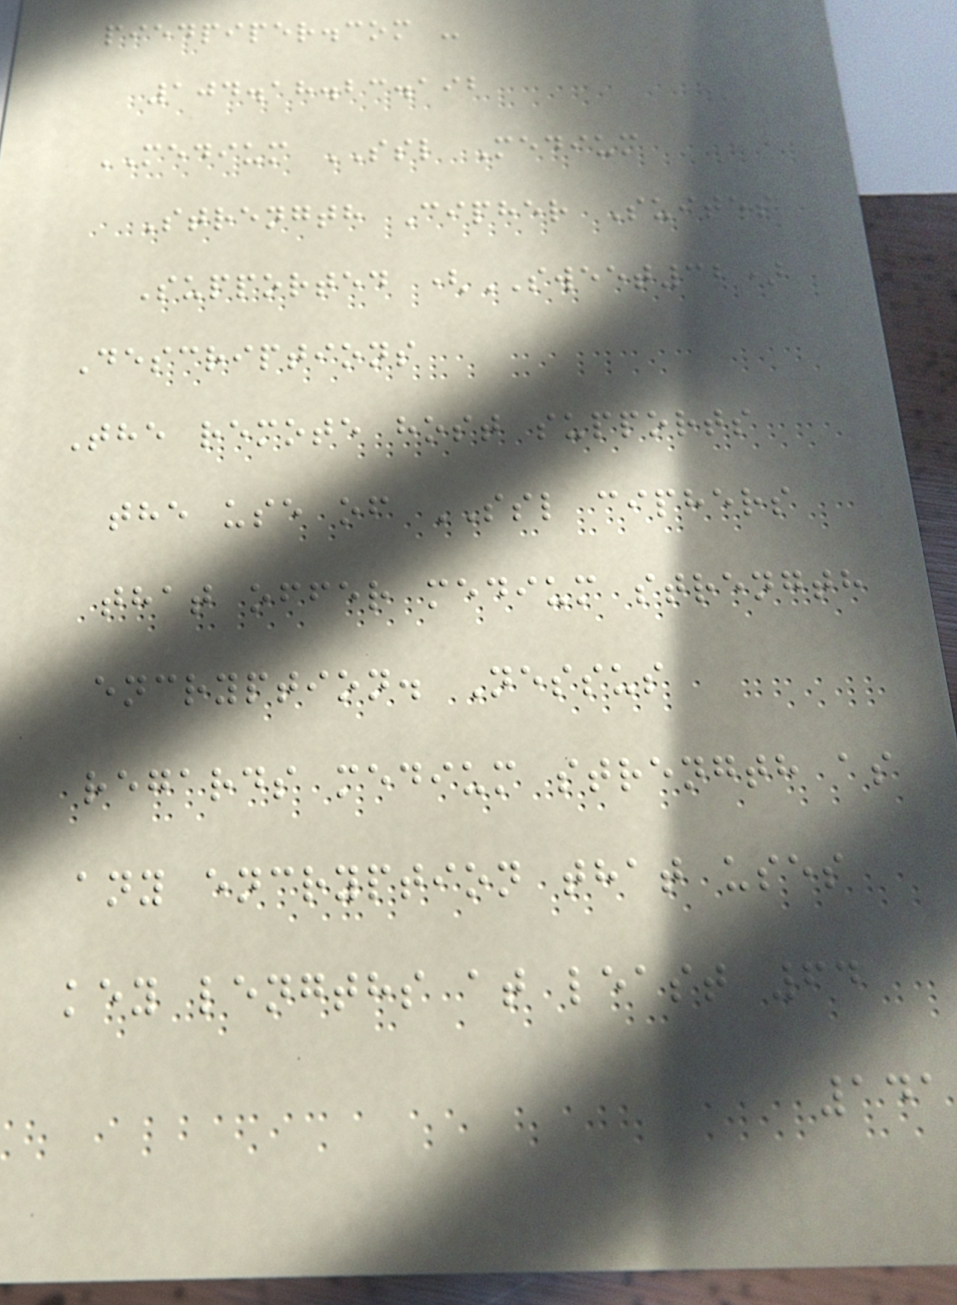piedpiper.com -
104.18.23.192
MEDIUM SSL Medium
Strength Cipher Suites
Supported (SWEET32)
Descriptions
The remote host supports
the use of SSL ciphers
that offer medium strength
encryption. Nessus
regards medium strength as
any encryption that uses
key lengths at least 64
141
